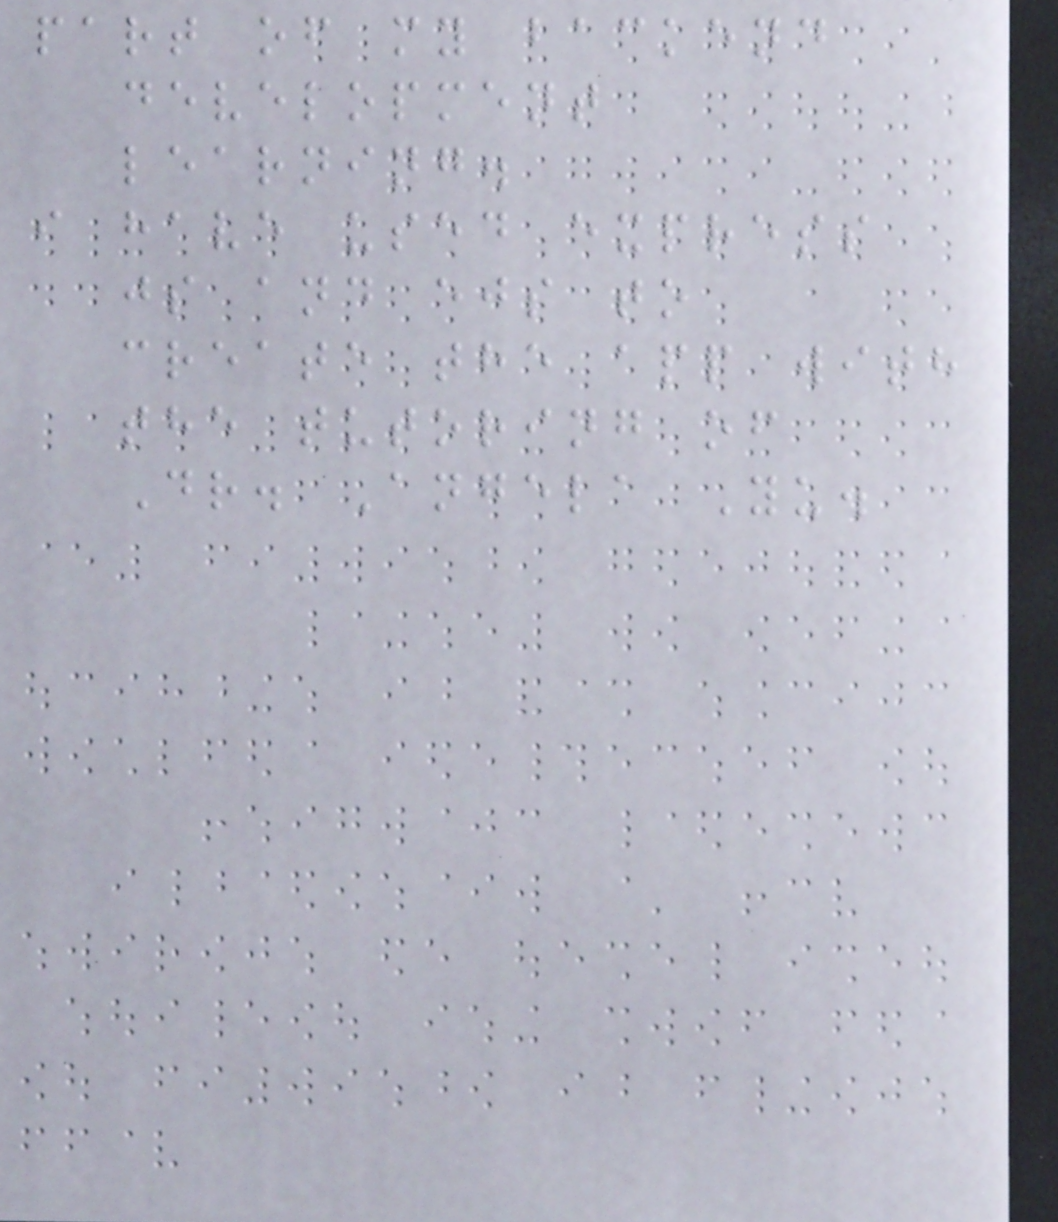part of my backend
development
learning.
i have used express
js and ejs to
create the app with
the tutoring of
Dr. Angela Yu.
